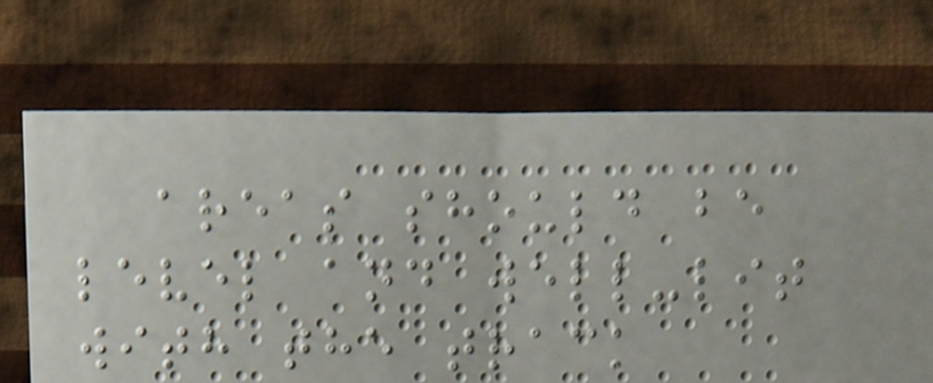areas should be
level and well-lit
with the track
